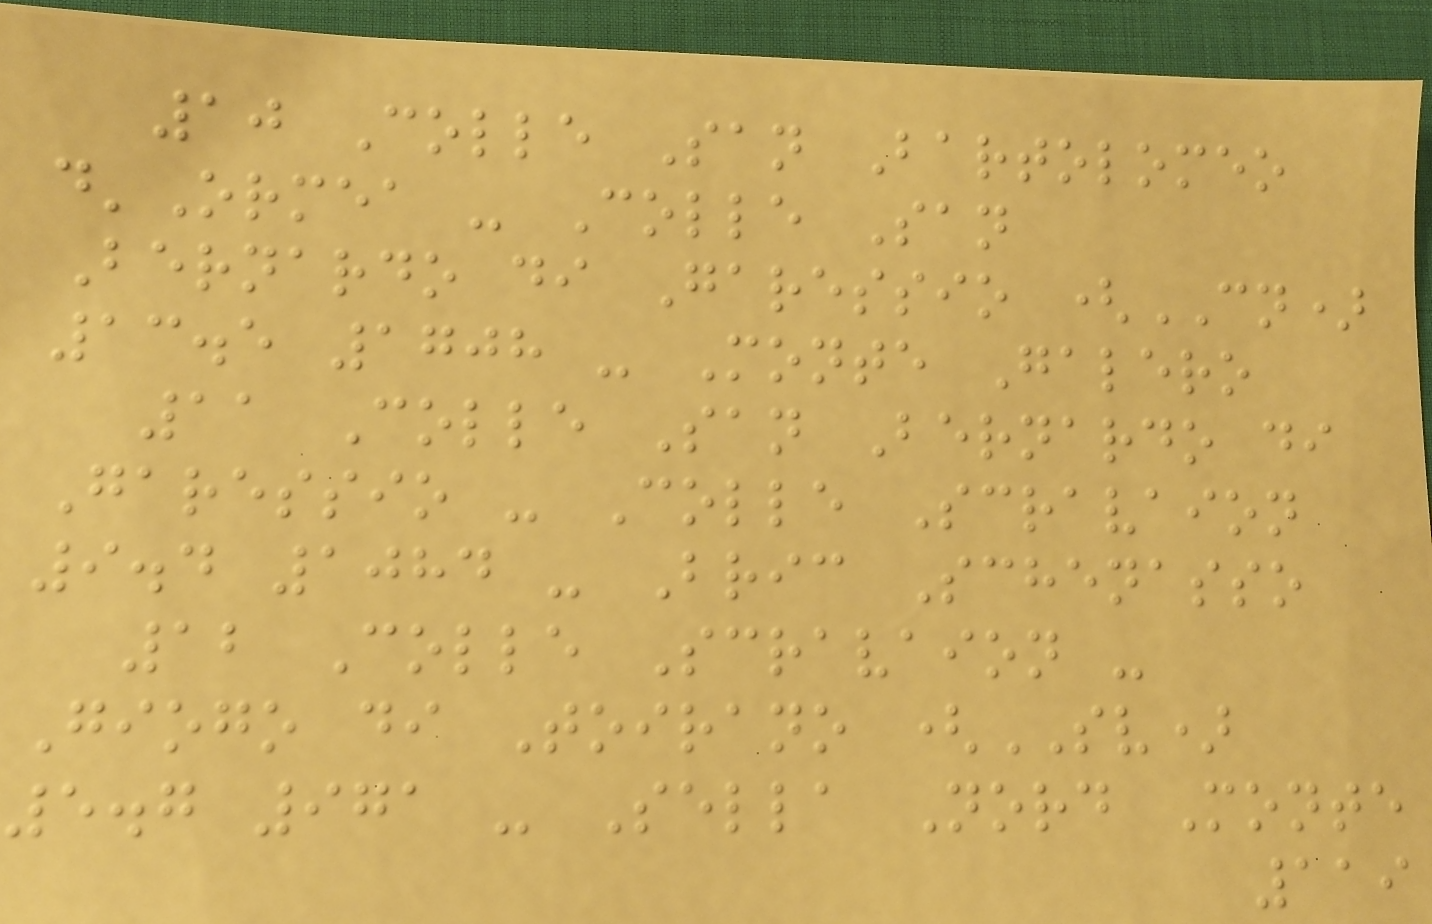10 Colle San Bartolomeo
d'Ormea - Colle San
Bernardo di Garessio (CN)
13.5 1708 - Monte Galero
11 Colle San Bernardo di
Garessio - Colle Scravaion
9.4 1084 - Bric Schenasso
12 Colle Scravaion -
Giogo di Toirano (SV)
5.7 971 - Sella Nord Monte
119
